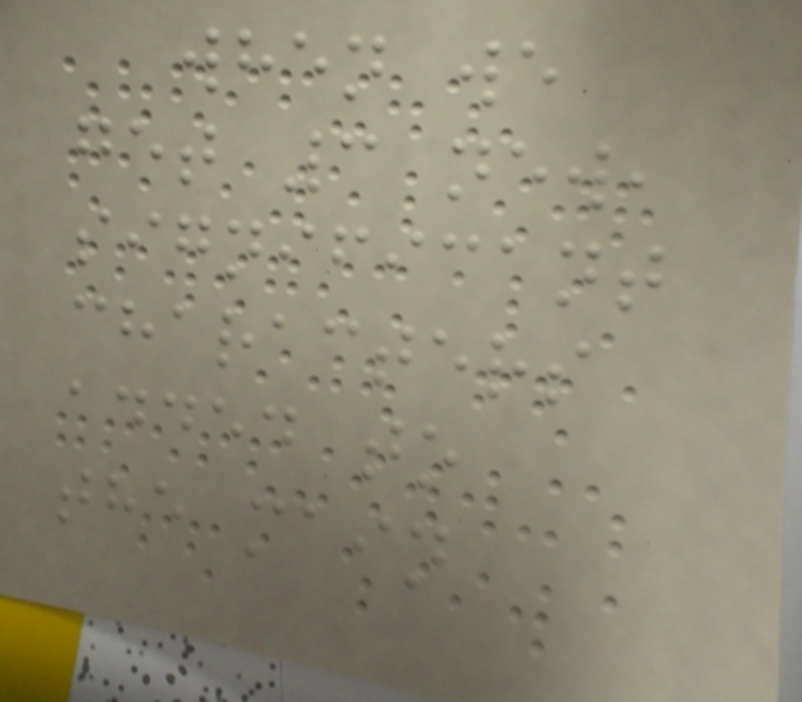when we
get 3 new,
significant
characters
added to
the main
